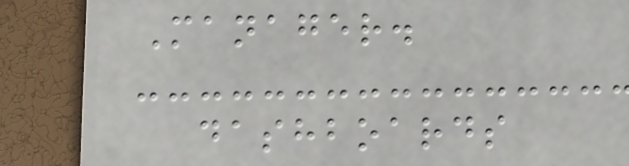Manager.
dashboards
